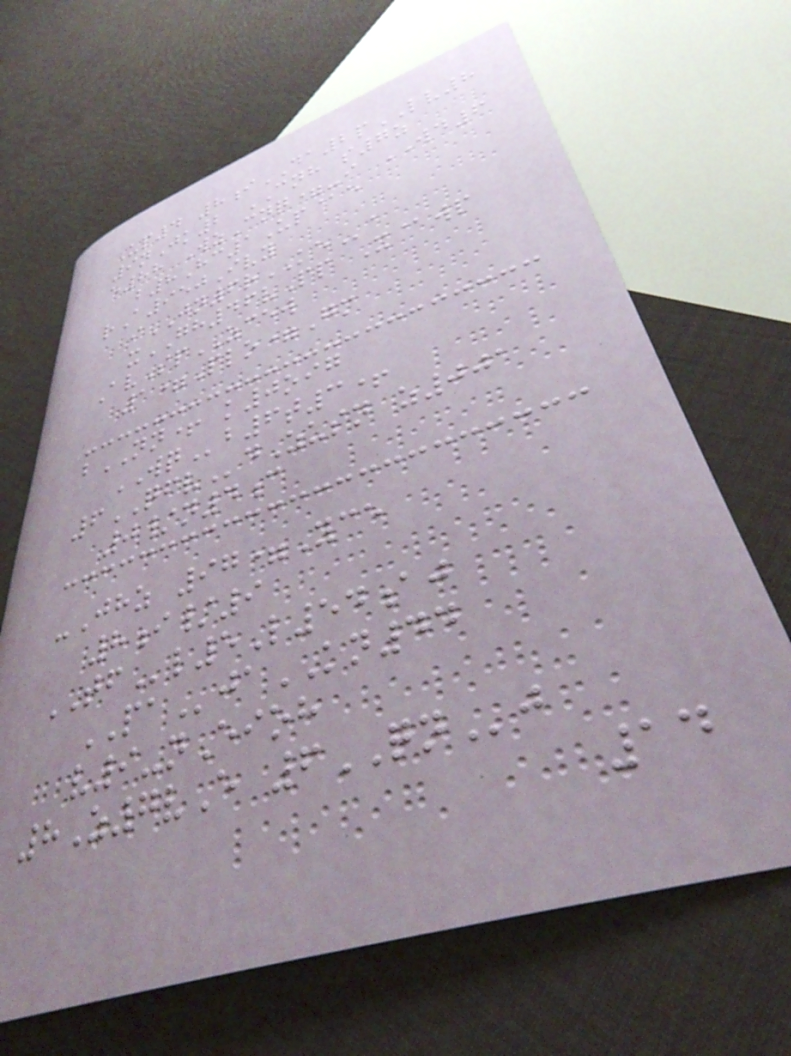Up4 8iDA2pLV8
9nJk2 CNH s7z
e88 WzCnq=-i WD6
b8Hc1Up@e
rA950Ivy
iJN6rKEa
xGH46vPp X@wp
AvSpZCEW
1=Plo=Gm
bNN+ k0oig
WQb6t3+
6QFVdZusn z001
0/n4c
-Jhz 97=Yce
8i/9
TFl5L54aj
PAjaKN44
v9-nEioh
8Z7vE 6QNj
14
